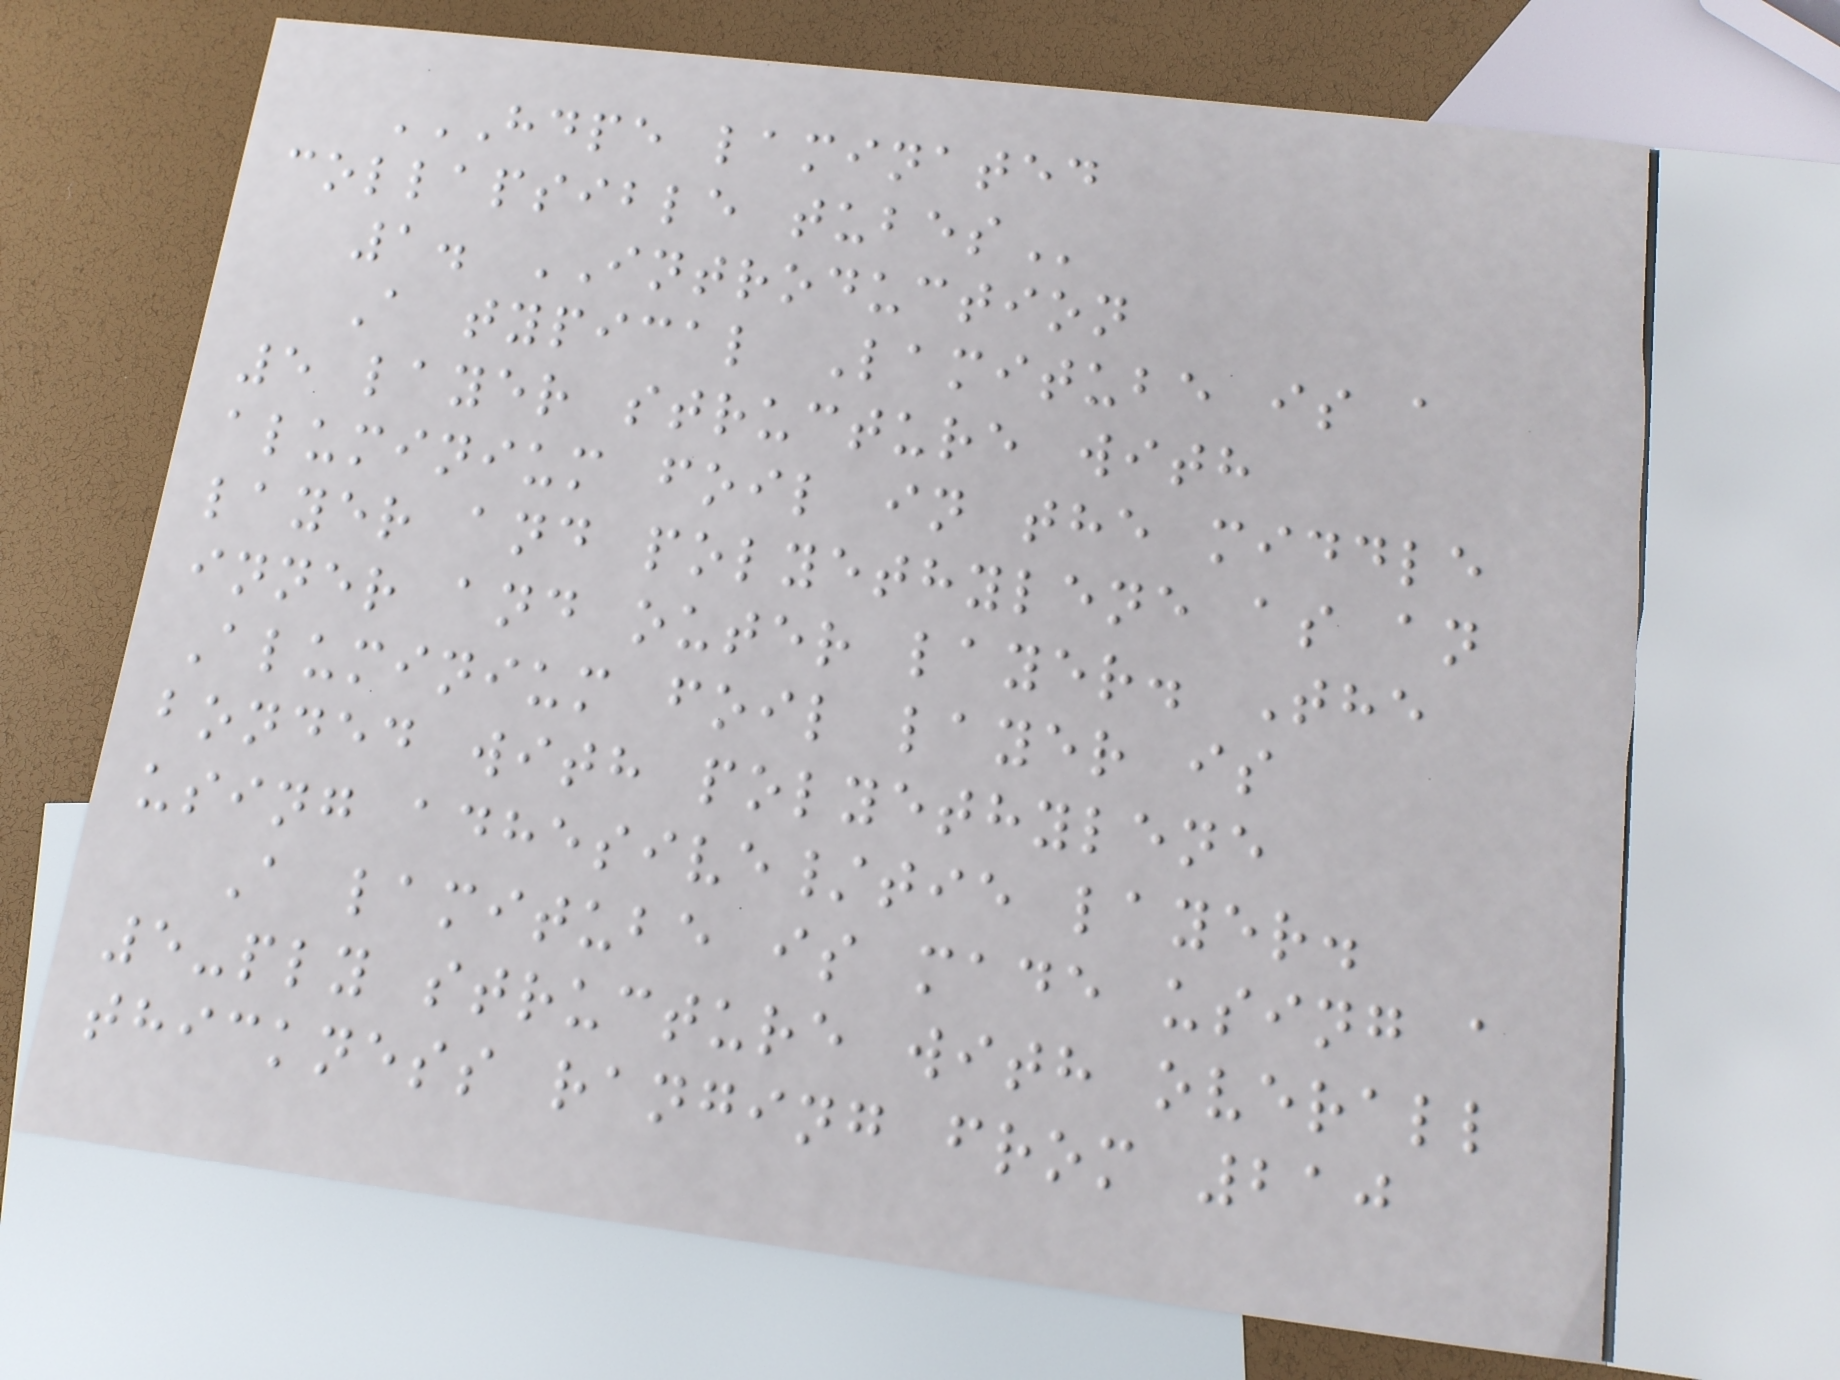HDPE LAMINATED
COLLAPSIBLE TUBES
1. INTRODUCTION
A typical Lamitube is a
5 layer structure with
aluminium foil in the middle
layer and polyethylene as an
inner and outer layer. The
Aluminium foil layer is
bonded with polyethylene
using adhesive/tie layer.
A lamitube is made using a
5-ply structure with overall
thickness ranging from 210
